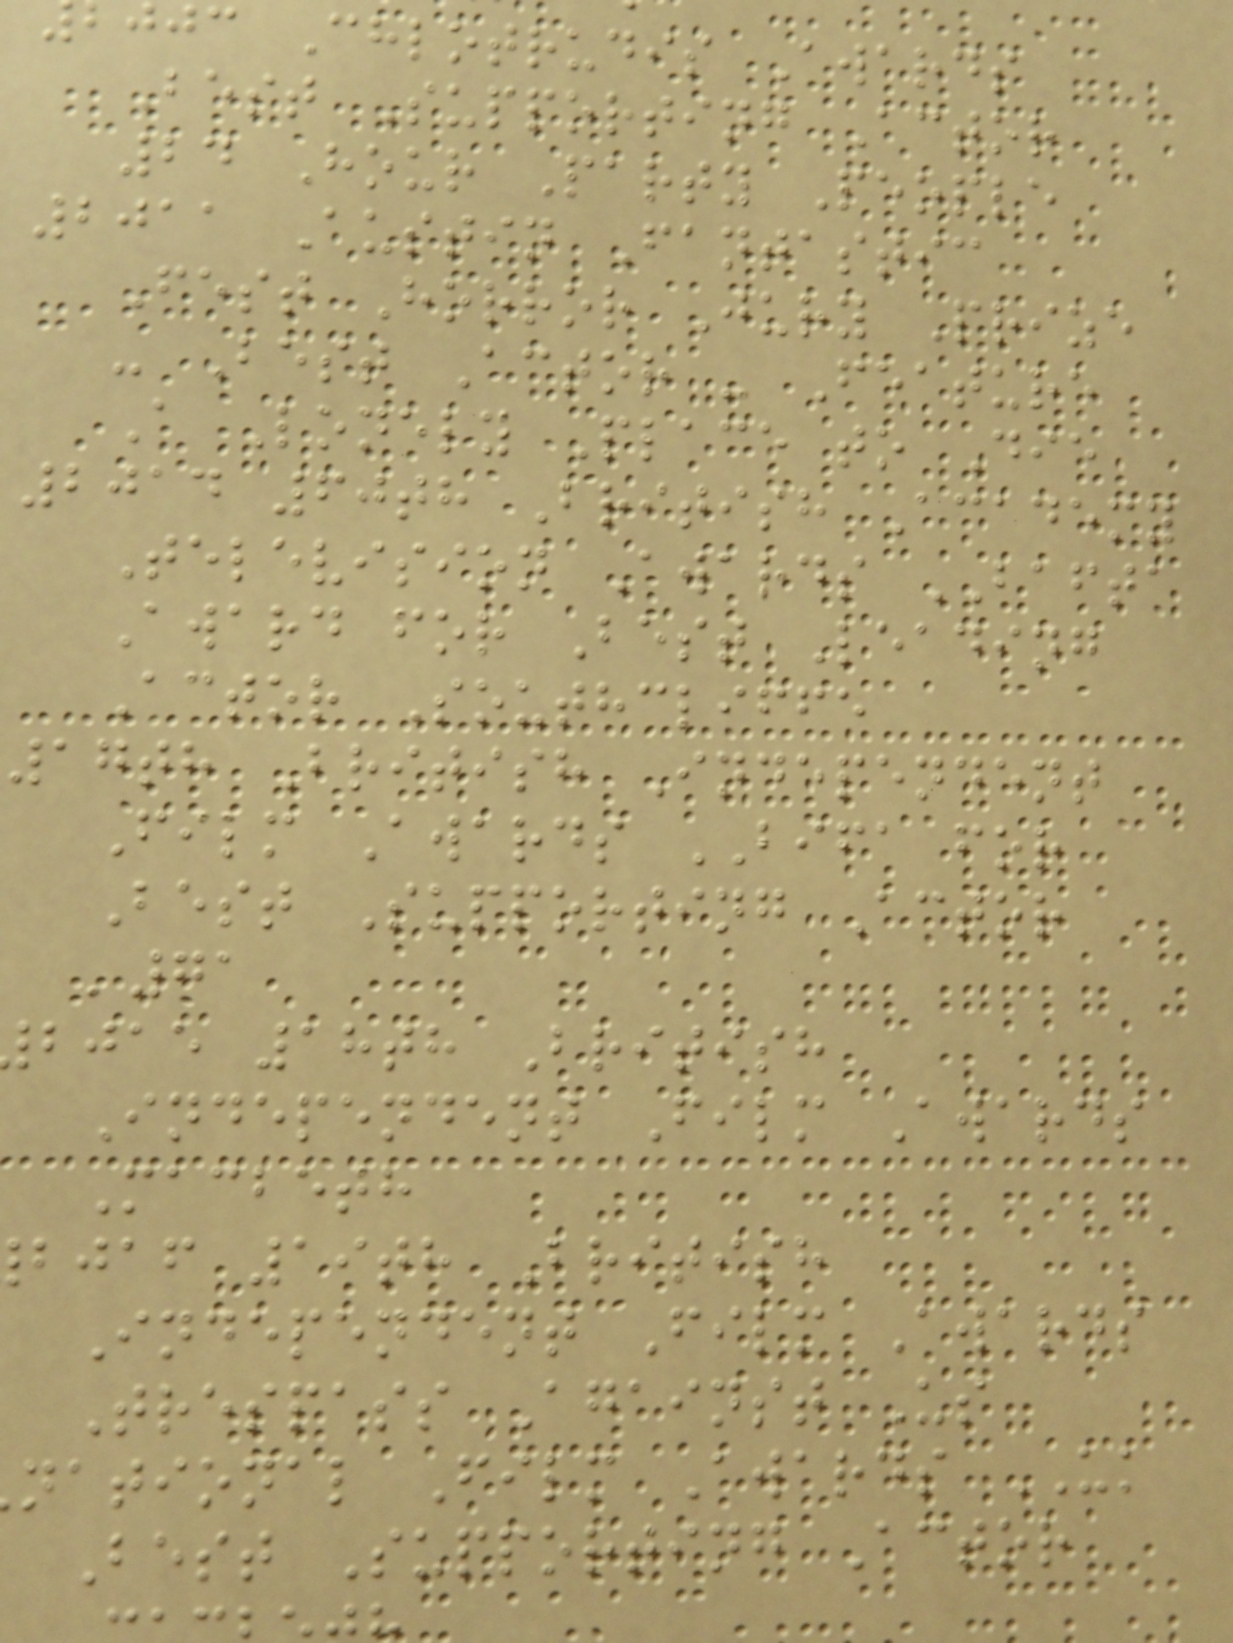jc Chlotrudis Awards
Best Supporting Actor
24 Hour Party People
2011 Austin Fantastic
Fest Horror Jury Prize
- Best Actor - Feature
A Lonely Place to Die
2014 60th British Academy
Television Awards BAFTA
Award for Best Leading
Actor Southcliffe
17th British Independent
Film Awards BIFA for
Best Supporting Actor
'71
bjae 18th British
Independent Film Awards
Macbeth
bjaf 19th British
Independent Film Awards
Trespass Against Us
national Film Awards UK
Best Supporting Actor
